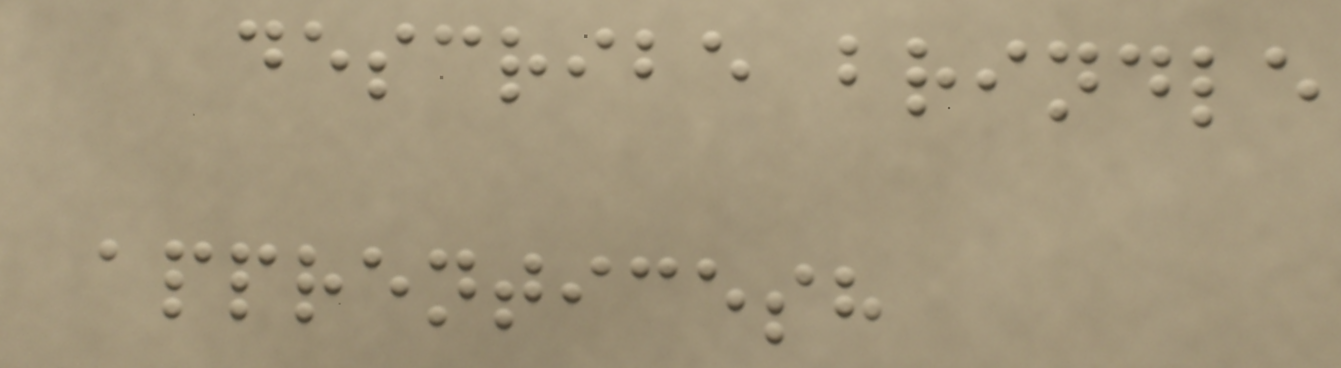describe brindle
apprenticesh
